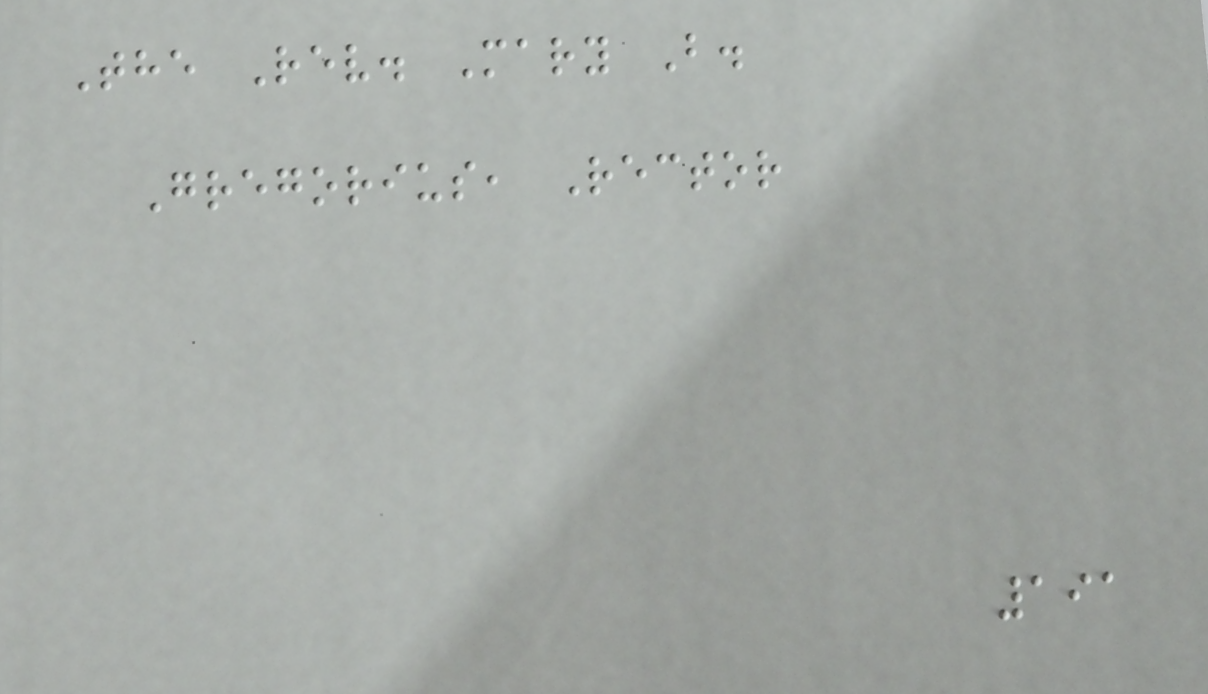The Rev. Mary B.
Gregorius, Rector
191
